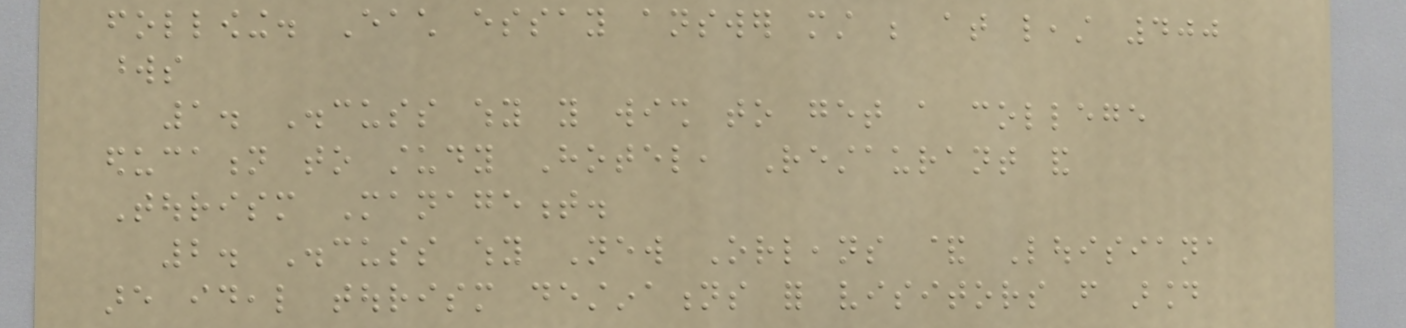following. Each essay answer must be at least 400
words
1. Discuss why you wish to get a college
education to study Hotel, Restaurant and
Tourism Management.
2. Discuss why New Orleans & Louisiana
are ideal tourism destinations for visitors from around
